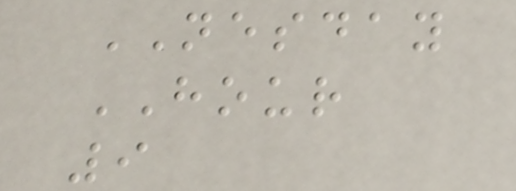NESDAY
HOUR
9
